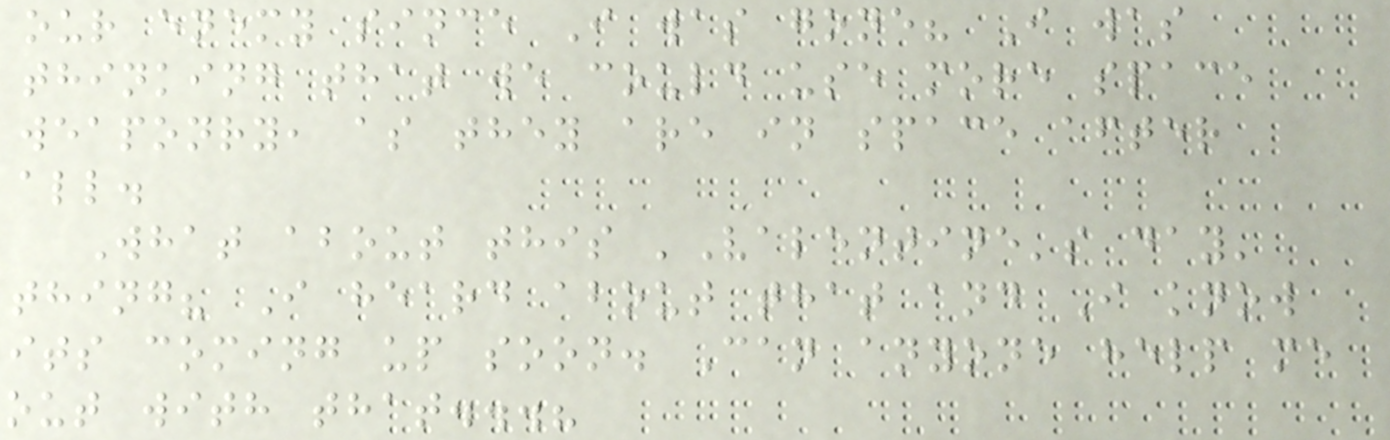our enemy since I was gone? I was
thinking that we could use more space
weaponry, as they are in space after
all.
What about this 'Valentine's day'
thing? I heard about that and I know
its coming up soon. Can anyone help me
out with that...?
